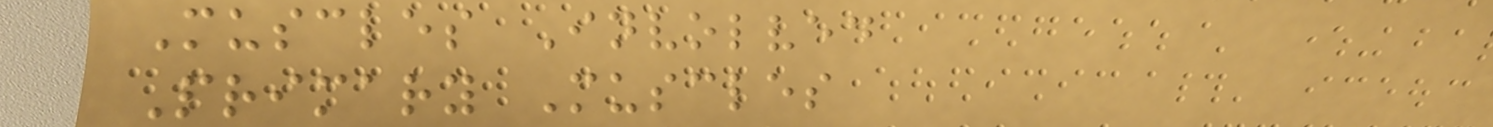Muscles Involved
Primary Muscles
